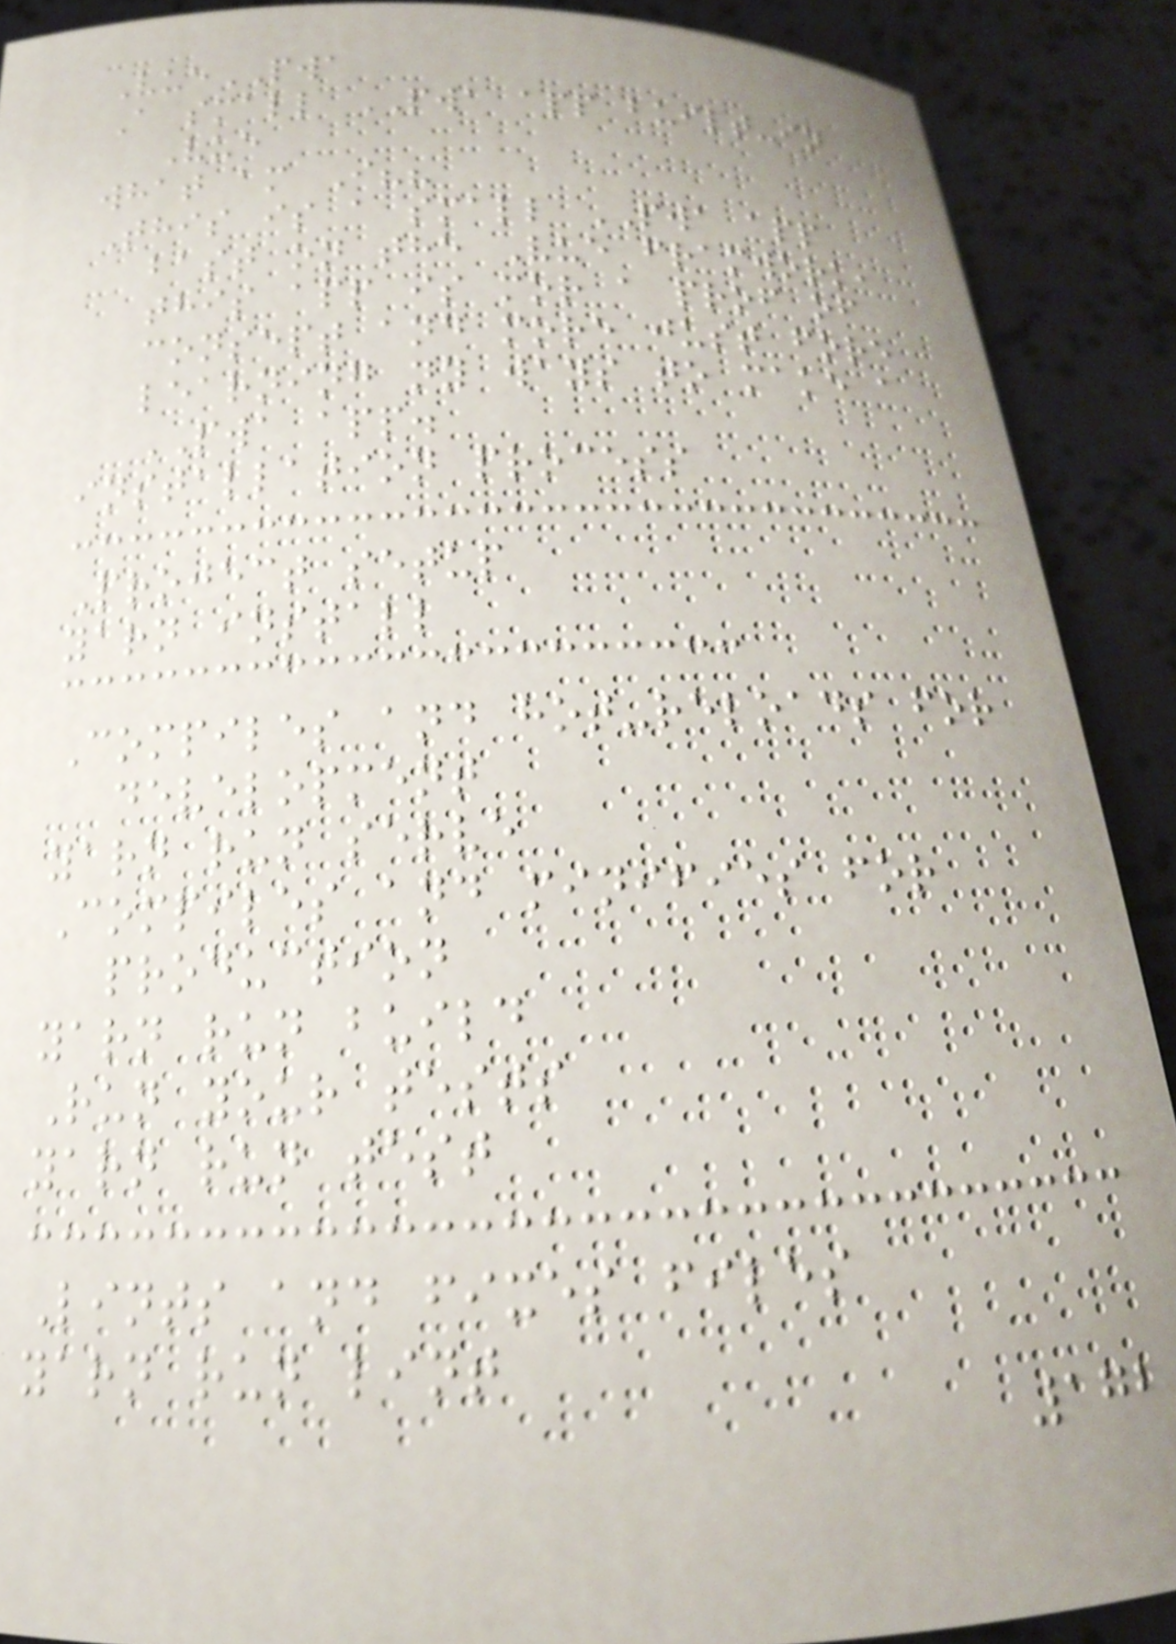VuePWA
A small PWA app built-in
Vue
what am I??
This is a small PWA app
bast on the Vue framwork,
this app is mor a prof of
consept and more just fore
learning ny ways to make a
PWA app.
installation process
Project setup
yarn install
Compiles and hot-reloads for
development
yarn run serve
Compiles and minifies for
production
yarn run build
Run your tests
yarn run test
Lints and fixes files
yarn run lint
172
